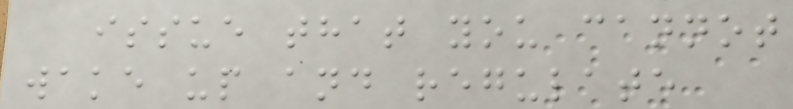issue that you cannot
wake up and regulate
